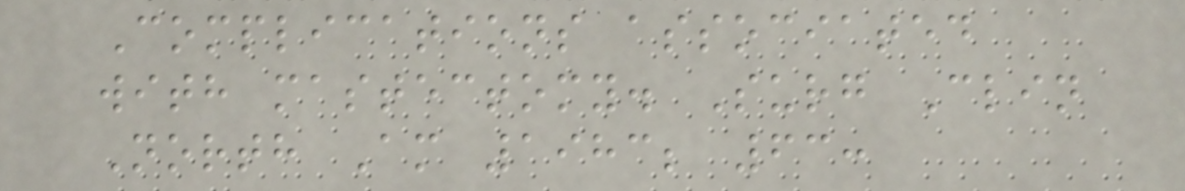Complications associated
with mastectomy. Surg Clin
North Am 1983; 63:
